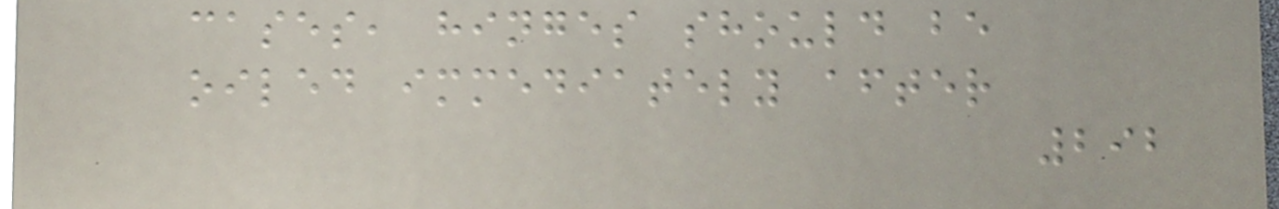cases, hinges should be
oiled immediately after
292
